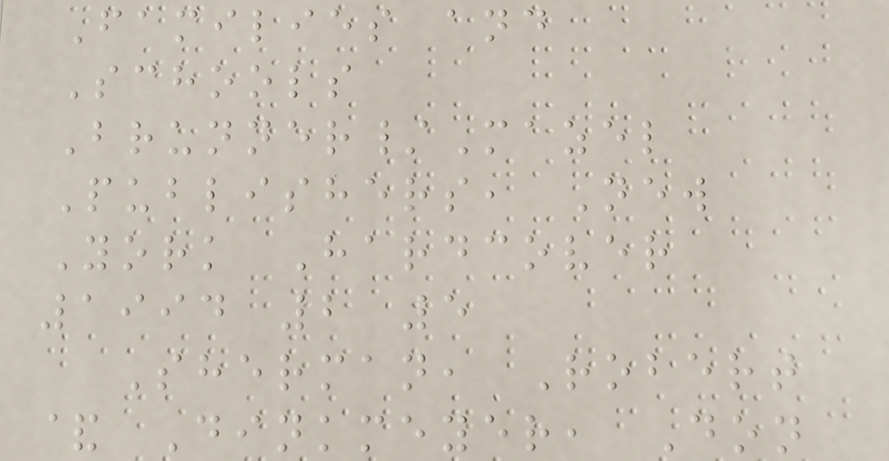Families and
Schools
Brunner/Mazel
Publishers, New
York Hardcover
1994 2 5
Sherman, Robert
& Dinkmeyer, Don
